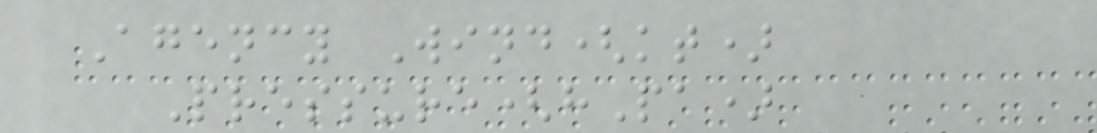Agency Wind(kt)
Pressure(hPa)
